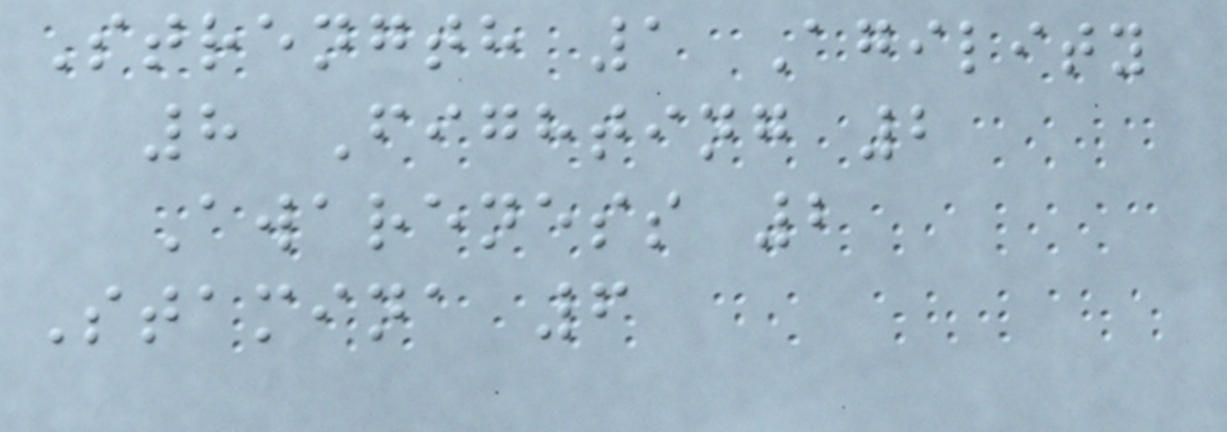Strength 1 Agility
8 Fighting 2
Awareness 2
Stamina 6
